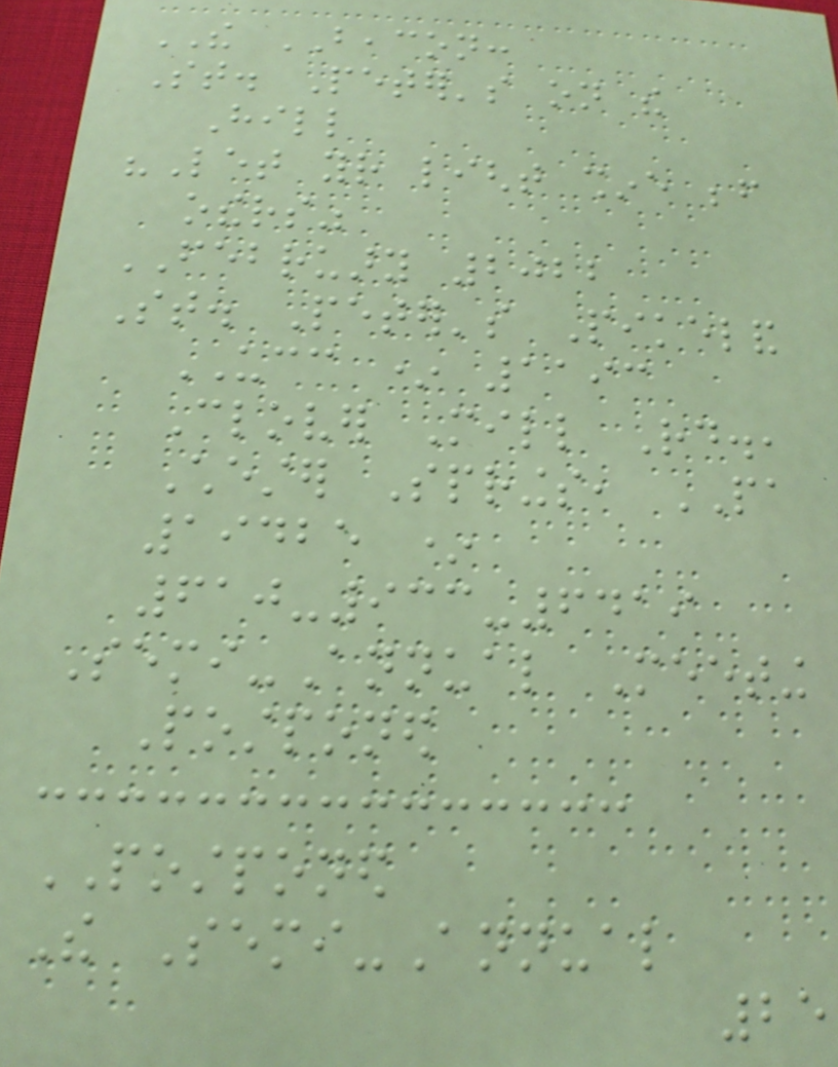THE BEACON:
St. Peter's on the
Hill
"Let your light shine before
others"
FEBRUARY 2022
St. Peter's Pikeland
UCC * 1193
Clover Mill Rd.,
Chester Springs, PA
19425 *
610-933-6419
Semi-Annual Meeting
Postponed
POSTPONED
The Semi-Annual
25
